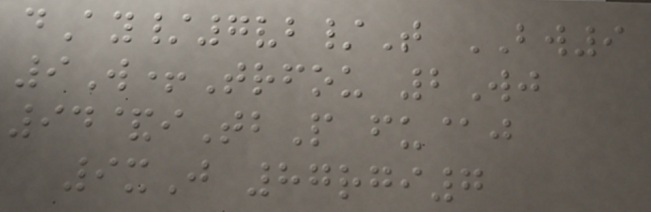dAy/7vb/T BW9
9W+Trfou 2Wj
94&iTbP fu@j
9xJ 87rgi7
